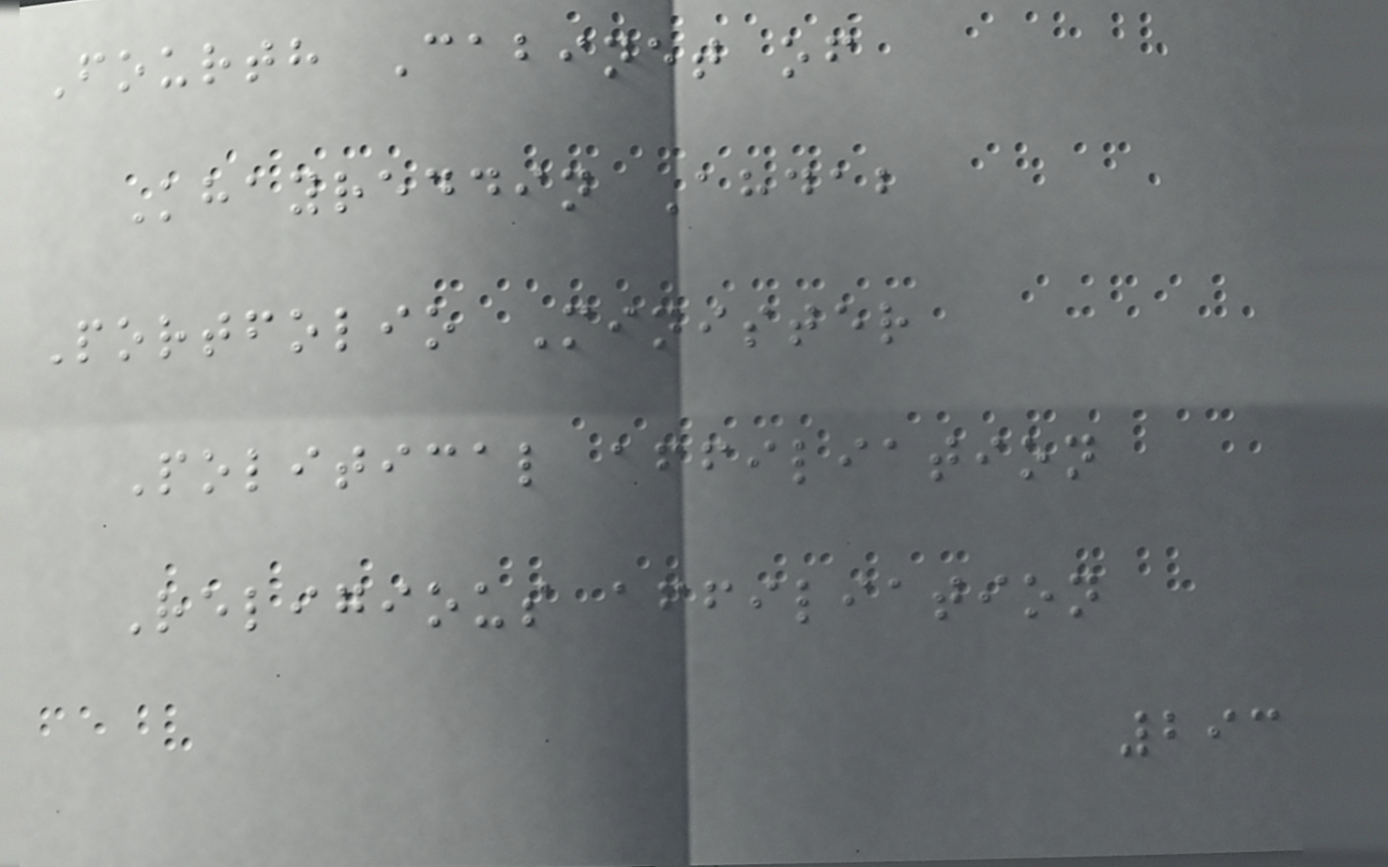Fourth Cabinet of
Khayreddin Ahdab
Portfolio Minister
Political affiliation
Religious affiliation
293
